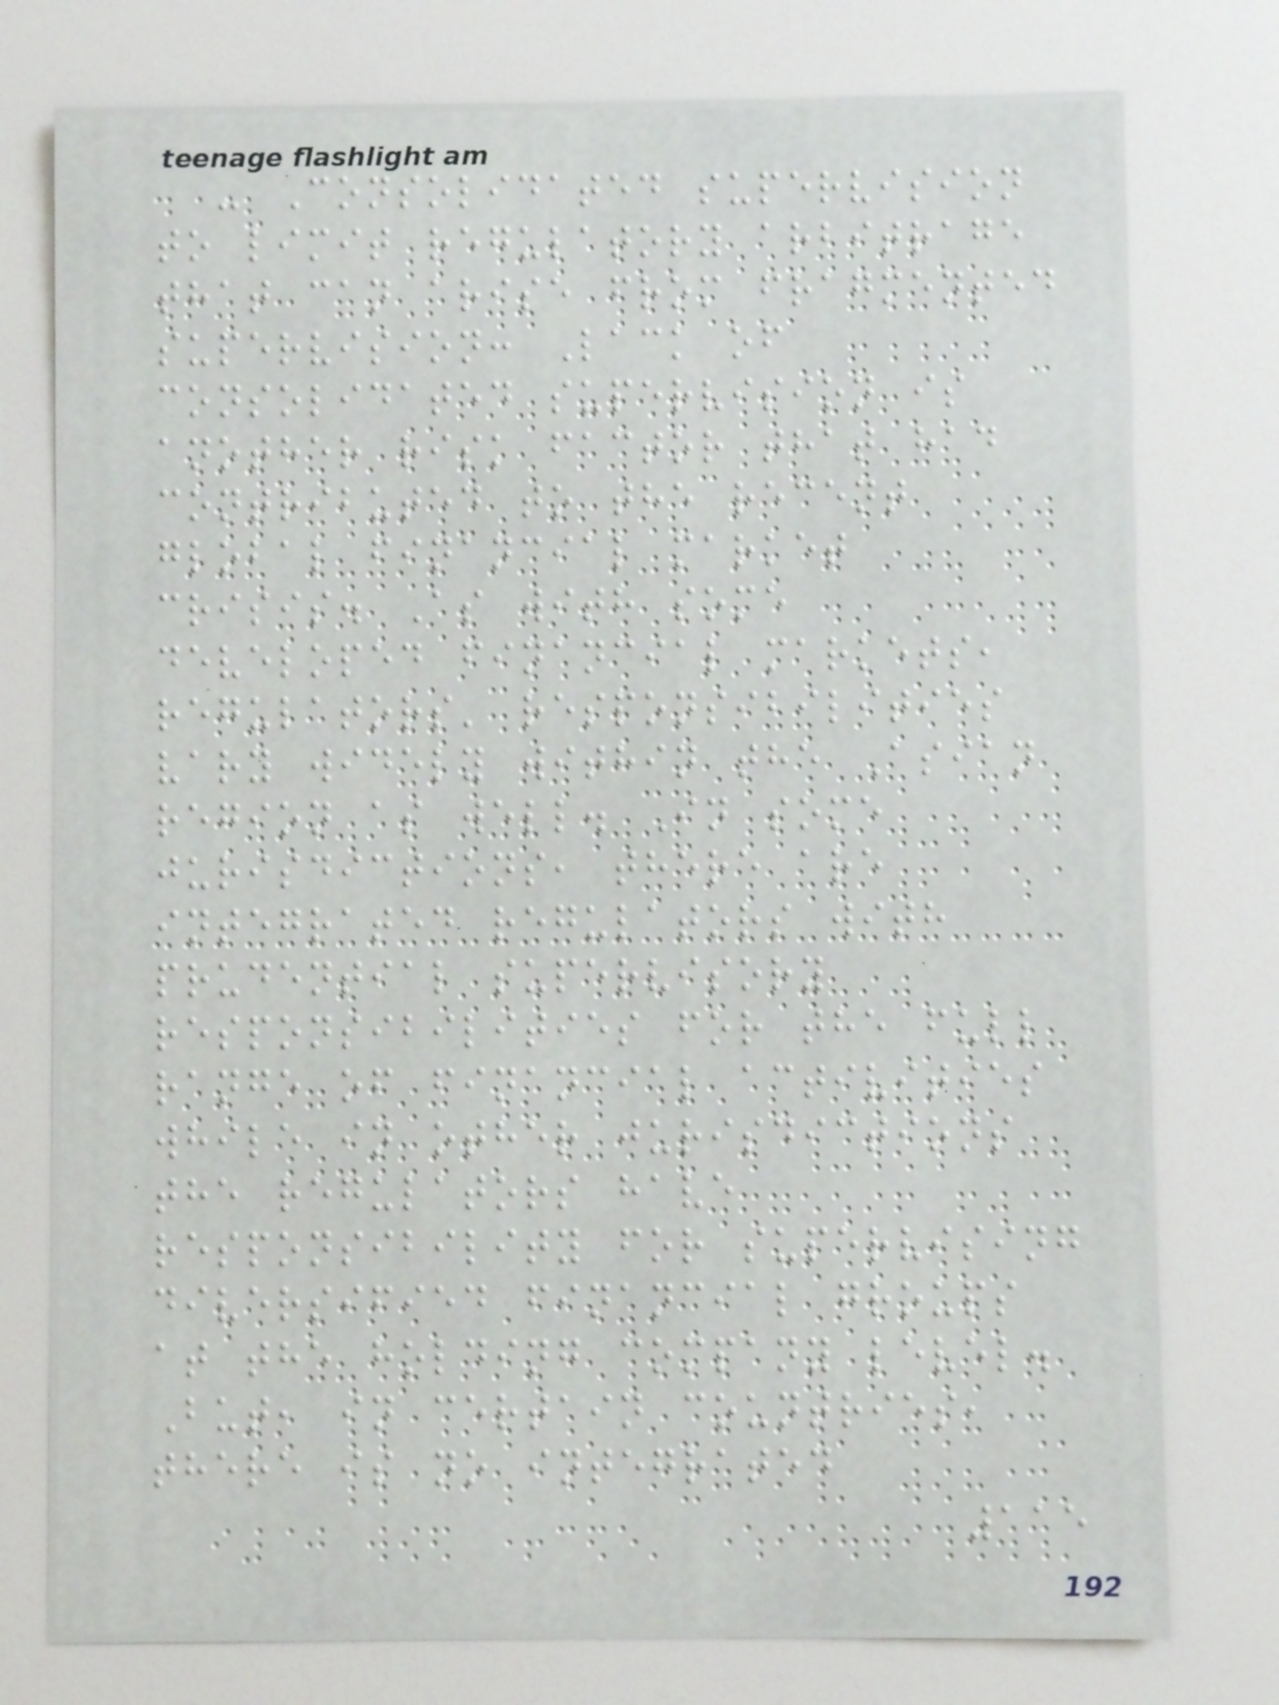- Consolidated supervision
to limit regulatory arbitrage
that can arise from fragmented
supervision: Lack of
consolidated supervision is
another risk factor that had
contributed to the recent
global financial market
crisis. As with some
developed financial markets,
regulators' responsibilities
vary widely within the Asian
region as well. In some
jurisdictions, there are
integrated regulators with
prudential supervisory
responsibilities for the full
range of financial activities
while in other jurisdictions
the regulators have
responsibility for supervising
diversified financial groups
at the holding company level.
But, in certain countries,
there is no integrated
115
